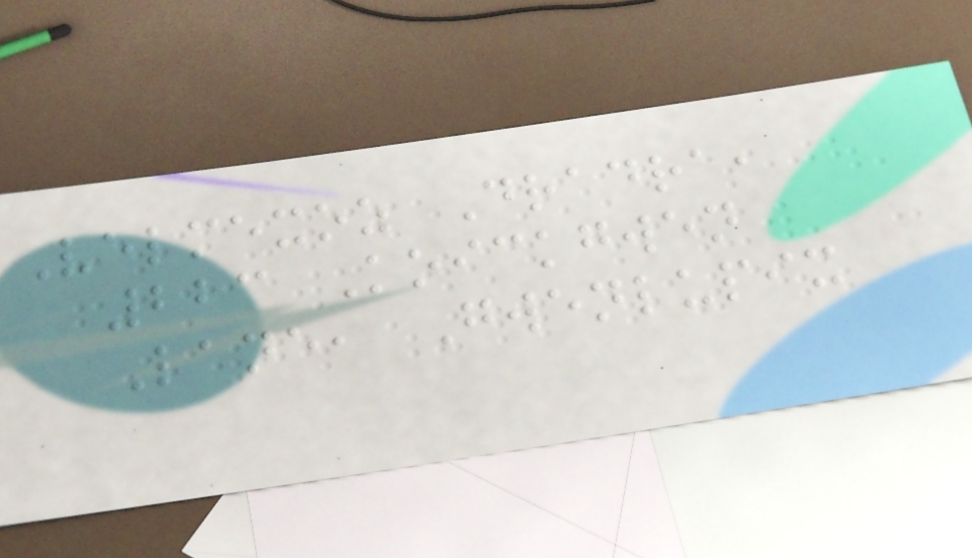Velmexoz Dradra,
223 Koickgwen
Lane, Gwenlupix
